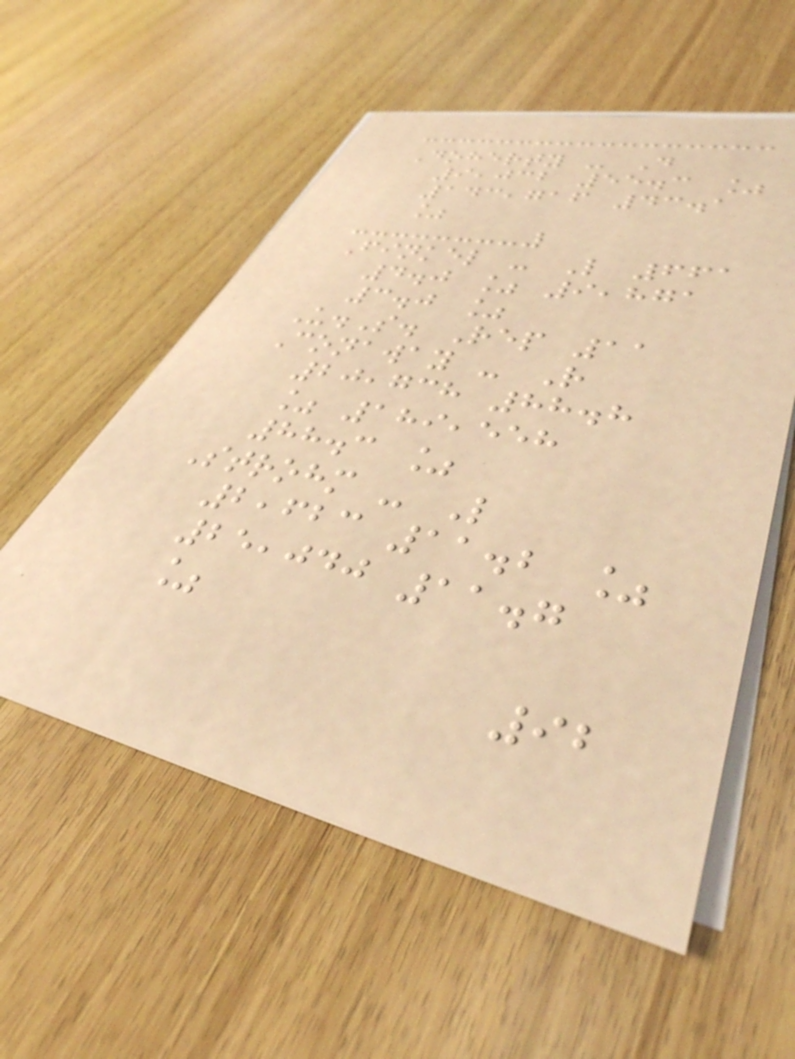Doherty - D
9,032 55.3 %
143,716 43.1
%
Finkel - L 661
4.0 % 9,871
3.0 %
U.S. Rep 11
Conaway - R
20,738 88.8
% 189,558
88.3 %
Strohm - L
2,623 11.2 %
25,040 11.7
%
92
